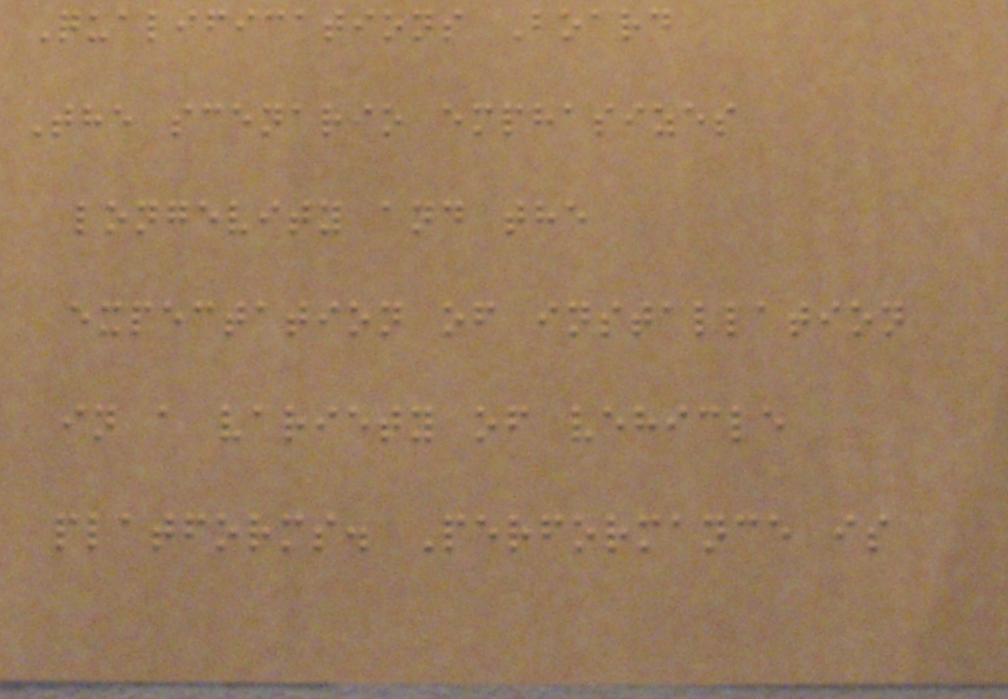Qualifications Board
The scenario emphasizes
longevity and the
expectation of installation
in a variety of vehicle
platforms. Performance is
